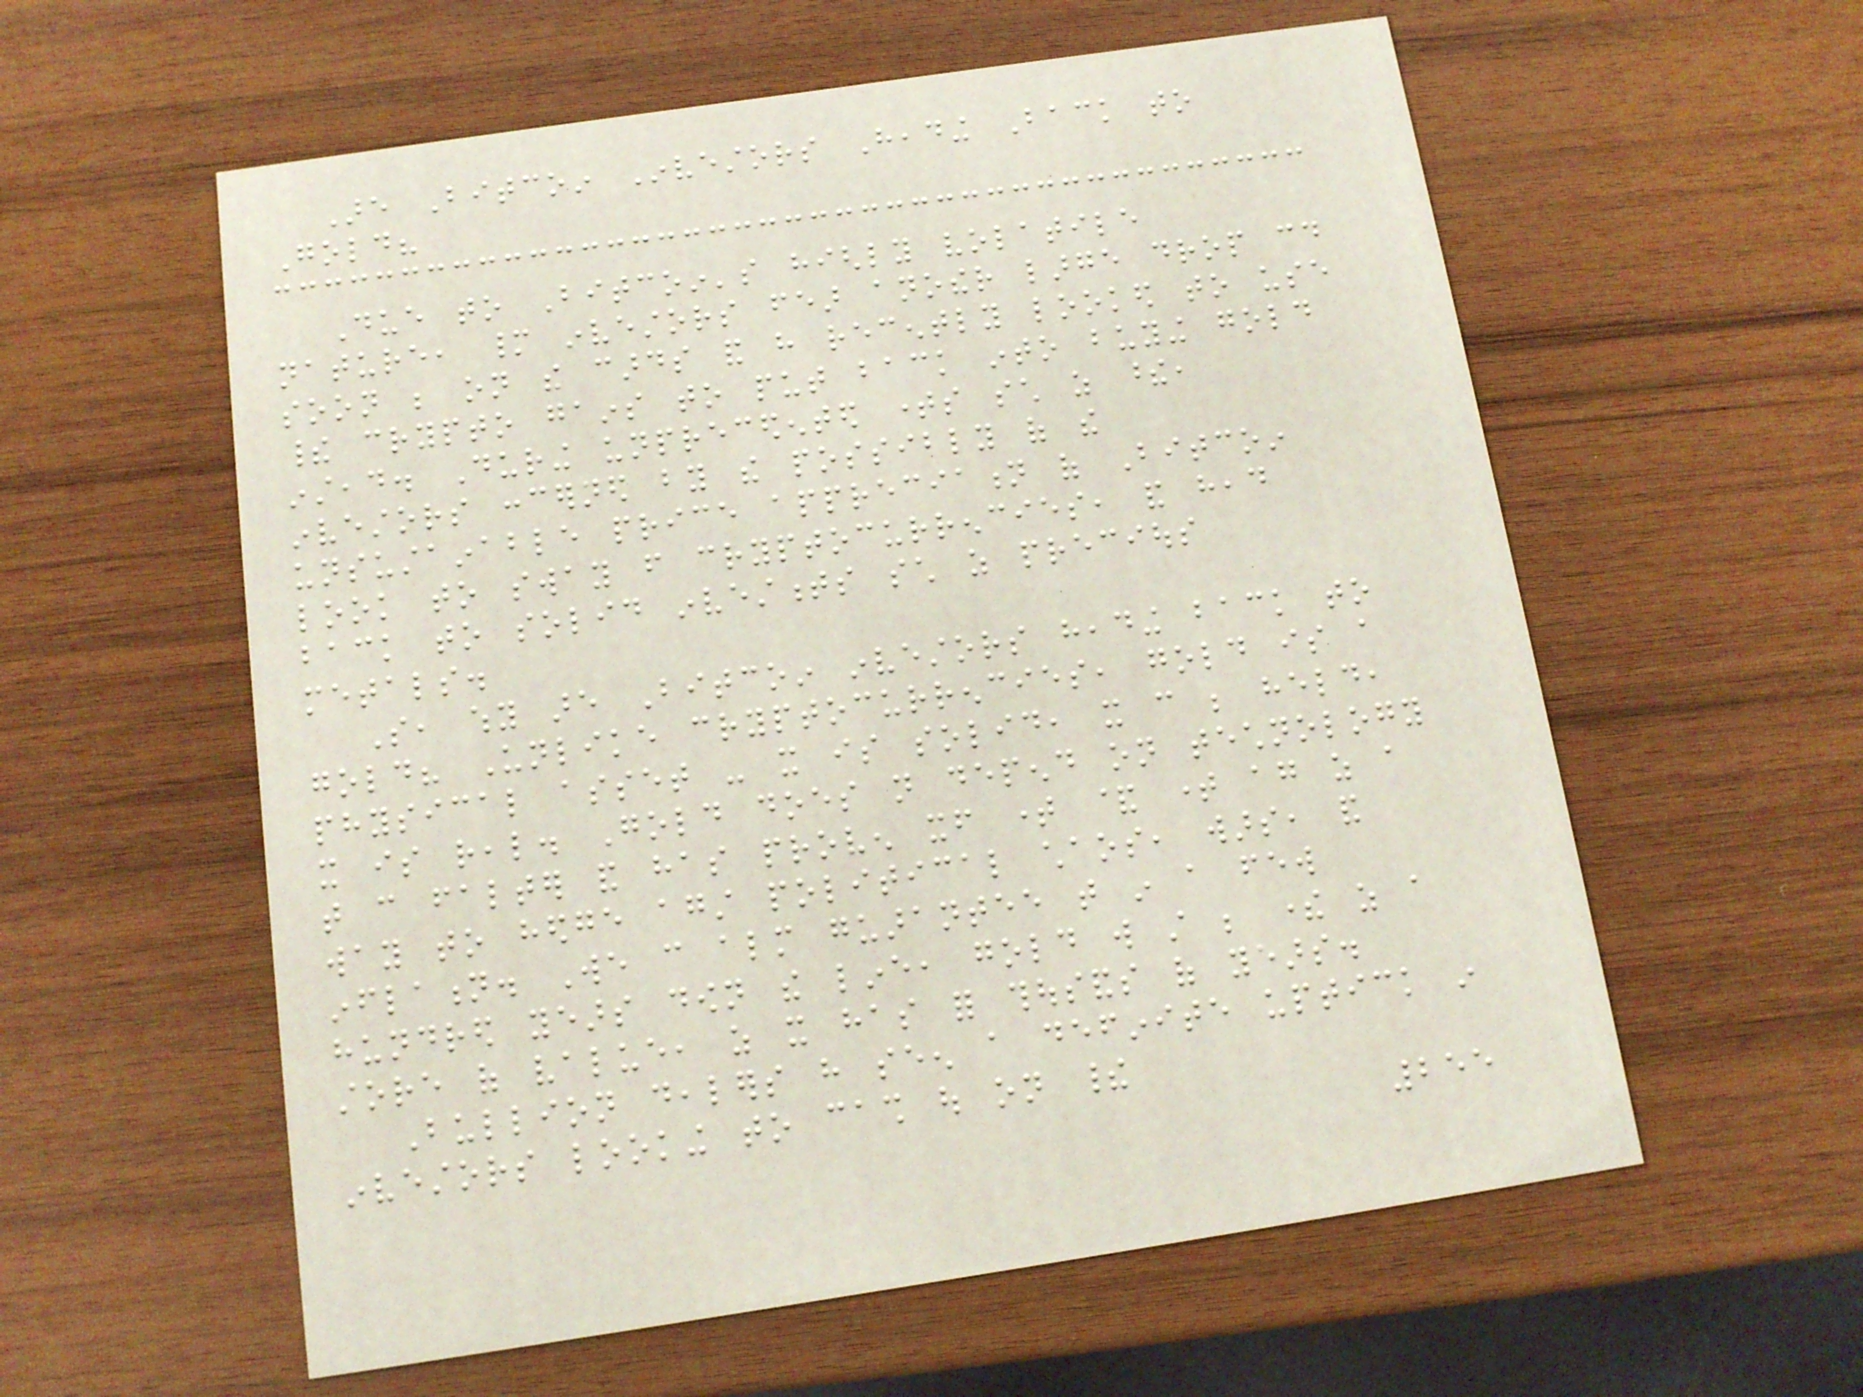Are Bitcoin Investors Heading Back to
Gold?
Due to Bitcoin's highly volatile
nature, many investors fear another large drop could
soon be on the cards and have recently looked to use
their crypto gains to put back into buying gold
instead. During unprecedented times such as these,
investors concerned by the possibly of the
unsustainable price appreciation of Bitcoin
look to sway from cryptocurrencies, and head
back to solid investments such as precious
metals.
So, why are Bitcoin investors heading back to
gold? Unlike cryptocurrencies, gold is a
physical asset - it is solid, it can be held,
it is real. Gold does not depend on technology
that can falter and has proven itself time & time again as a
way to hedge against political chaos, wars, and
inflation. We can almost guarantee that in a few
hundred years down the line, gold will still be there as a
store of value, as it has for thousands of years.
Bullion dealers have seen a definite uptick in
investors looking to cash out on their
255
